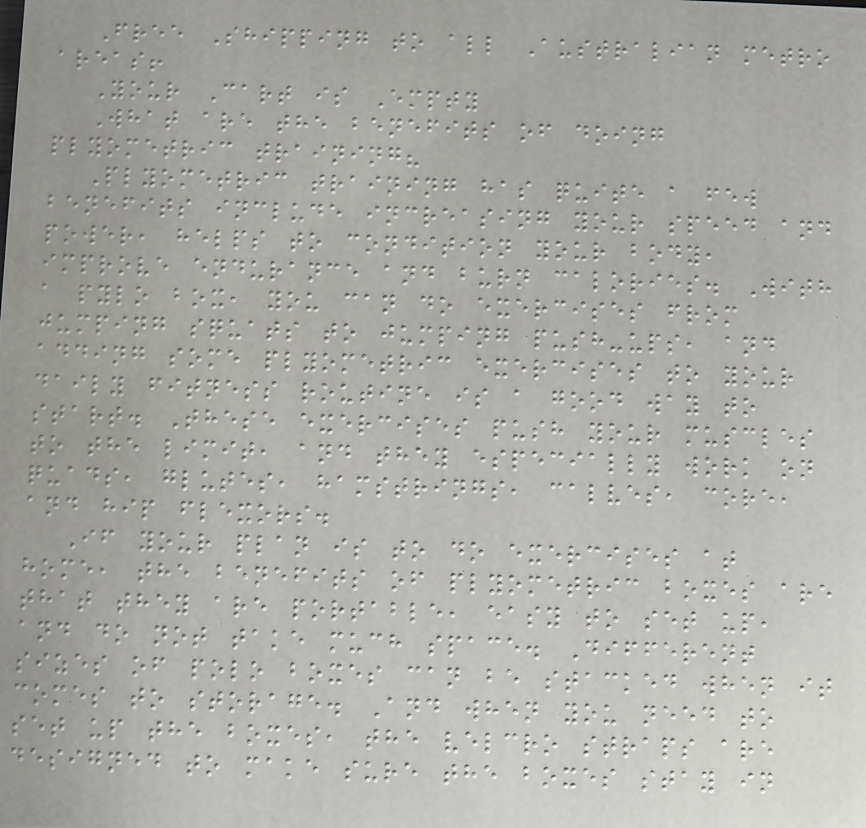Free Shipping to all Australian metro
areas!
Your Cart is Empty
What are the benefits of doing
plyometric training?
Plyometric training has quite a few
benefits include increasing your speed and
power, helps to condition your body,
improve endurance and burn calories. With
a pylo box, you can do exercises from
jumping squats to jumping push-ups, and
adding some plyometric exercises to your
daily fitness routine is a good way to
start. These exercises push your muscles
to the limit, and they especially work on
quads, glutes, hamstrings, calves, core,
and hip flexors.
If your plan is to do exercises at
home, the benefits of plyometric boxes are
that they are portable, easy to set up,
and do not take much space. Different
sizes of polo boxes can be stacked when it
comes to storage. And when you need to
set up the boxes, the velcro straps are
designed to make sure the boxes stay in
